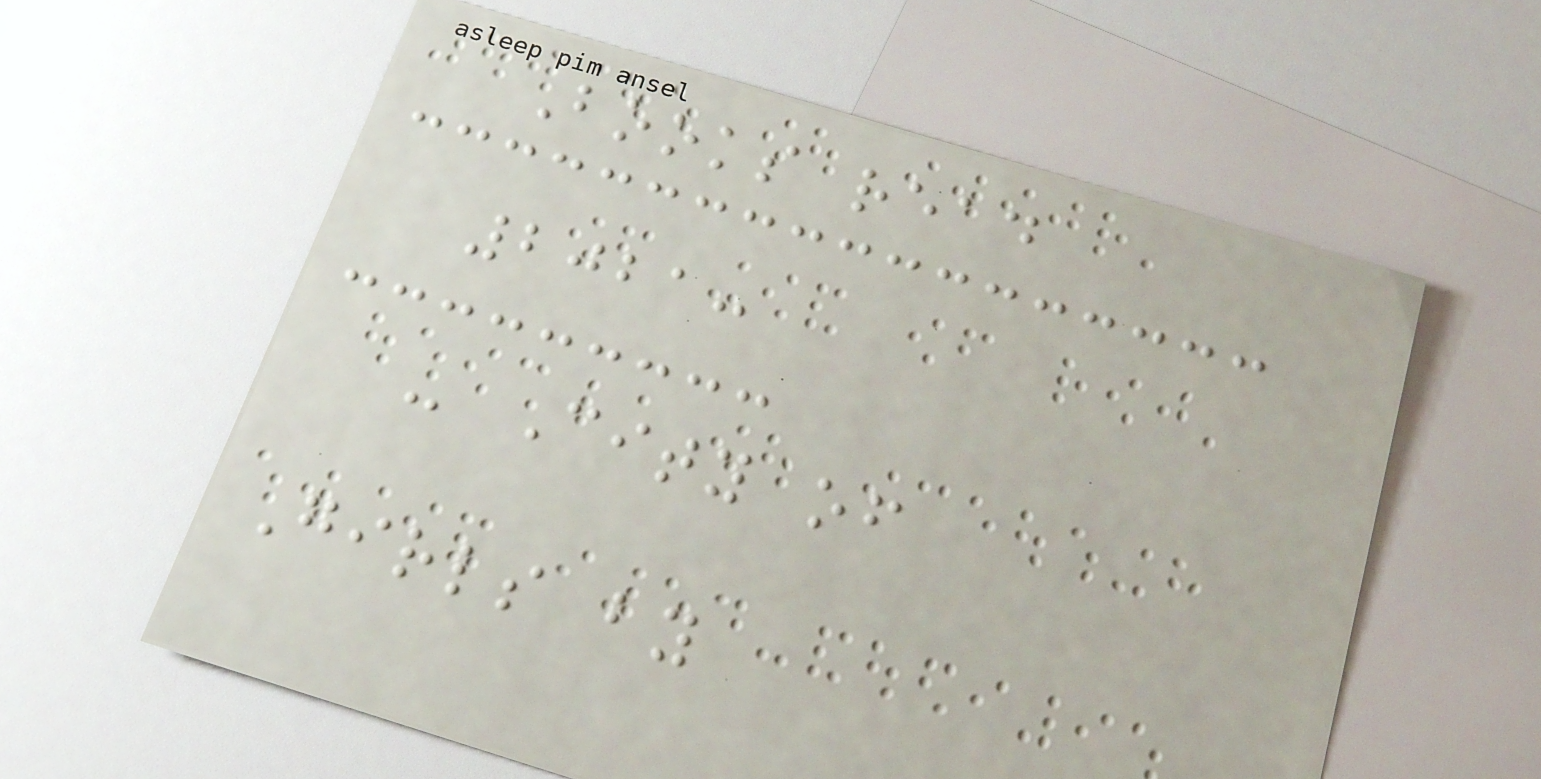Books read
2021:
- City of
Girls by
